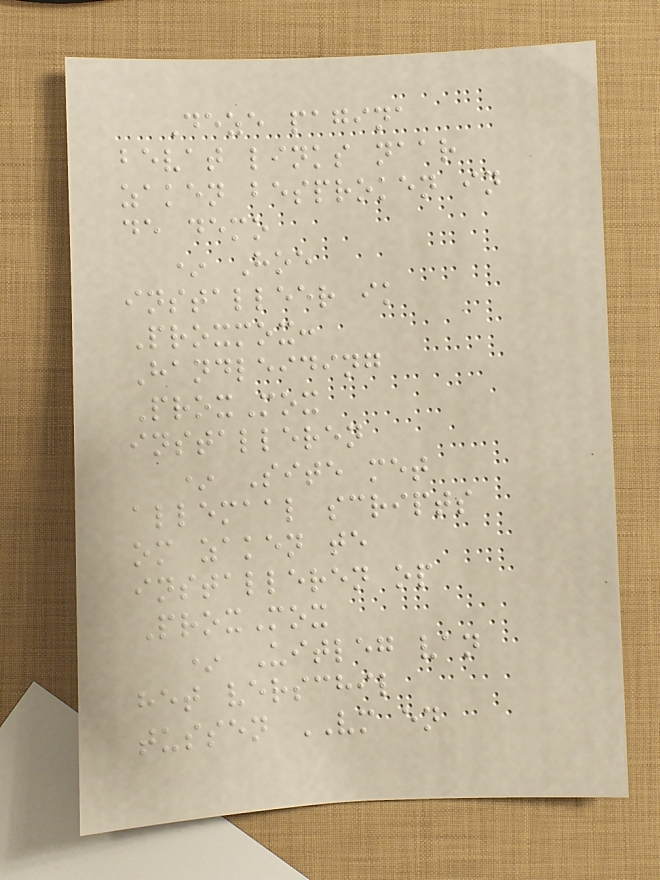Deze pagina
bevat links naar
zaken besproken in
de demo
* Hoe
installeer ik
Proxmox:
Handleiding
ProxMox
installeren
* Site met
allemaal scripts
om zaken te
installeren op
ProxMox
* Uitleg van
het verschil
tussen VM en
